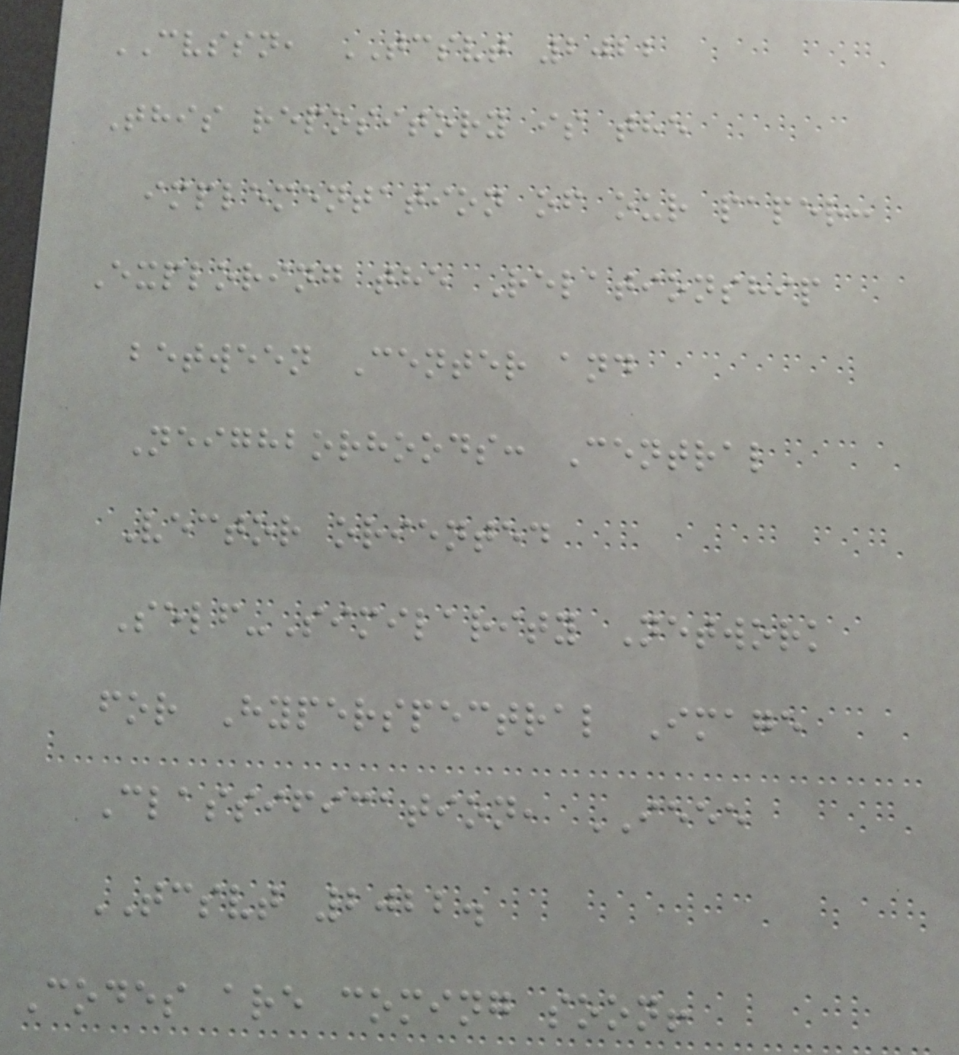CVSSN, TCSVT 2022
This repository is the
implementation of our paper:
Exploring the Relationship
between Center and
Neighborhoods: Central
Vector oriented
Self-Similarity Network
for Hyperspectral Image
Classification, IEEE
TCSVT 2022.
Codes are coming soon!
